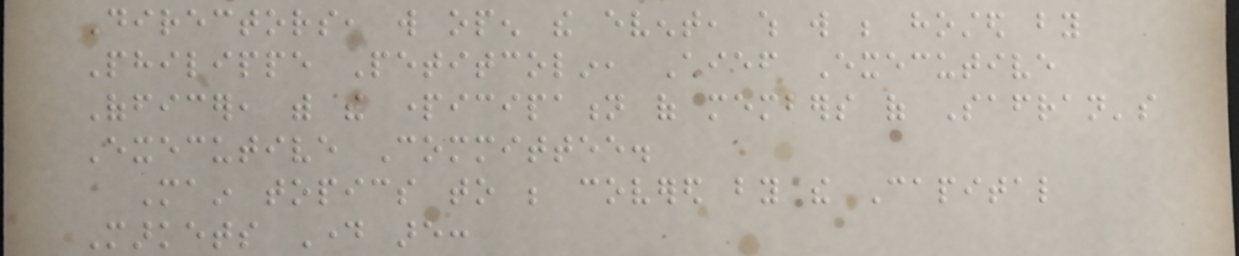Directors, will open the event, which will be hosted by
Philippe Petitcolin, Chief Executive
Officer, with the participation of members of Safran's
Executive Committee.
Main topics to be covered by the Capital
Markets Day are:
